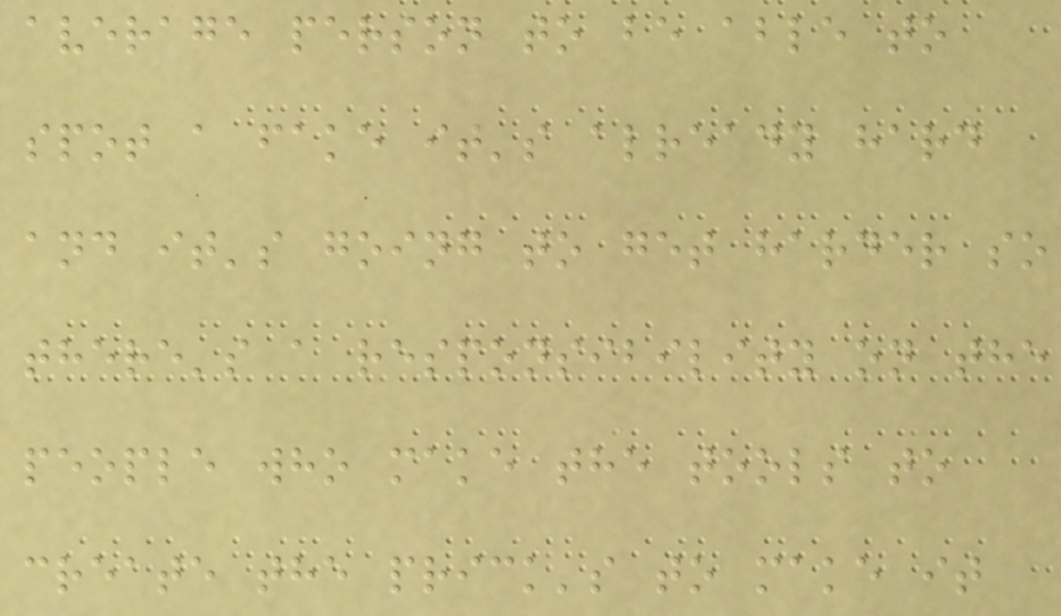average person to be able to
spot a fake it's already hard
and it's going to get harder so
there's a responsibility on the
people who make the tools to
create the prick's to make it
